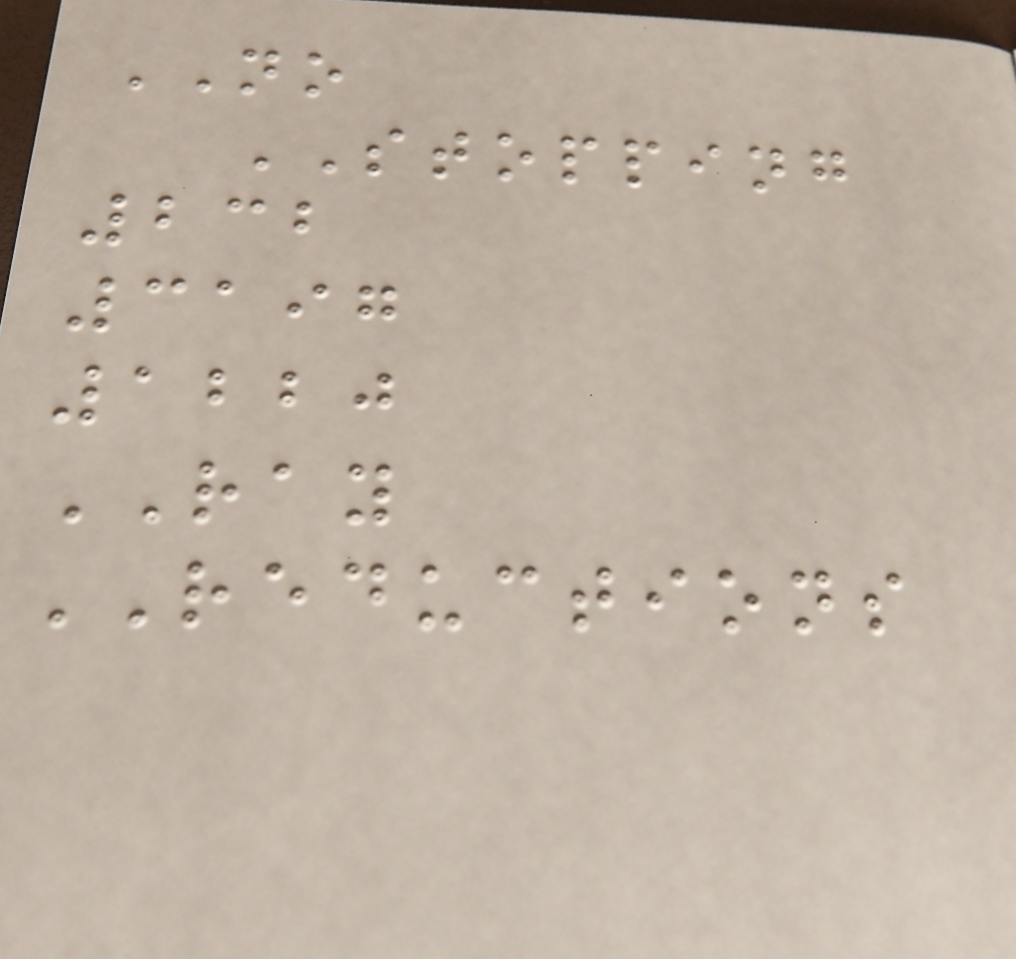NO
STOPPING
232
3197
1220
RAY
REDUCTIONS
